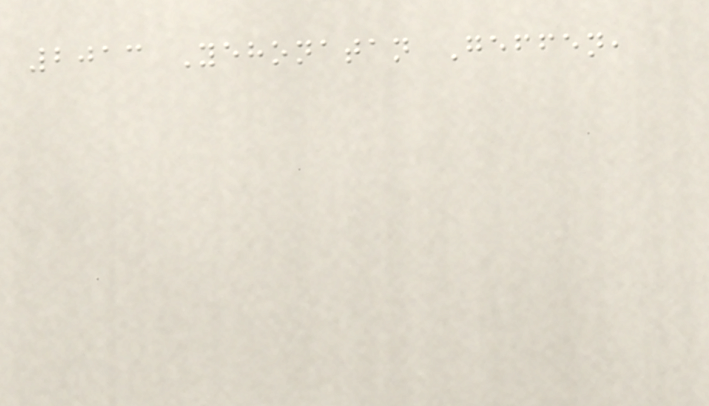2013 Yehonatan Geffen,
